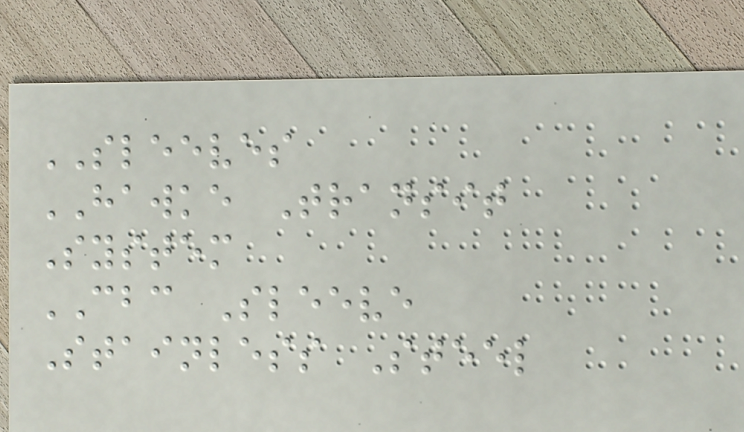SLEEVES
HAWKE Transit
System
CBC Sleeve
Stainless Steel
